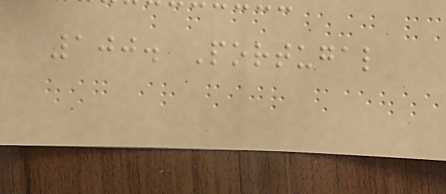100. Portugal
